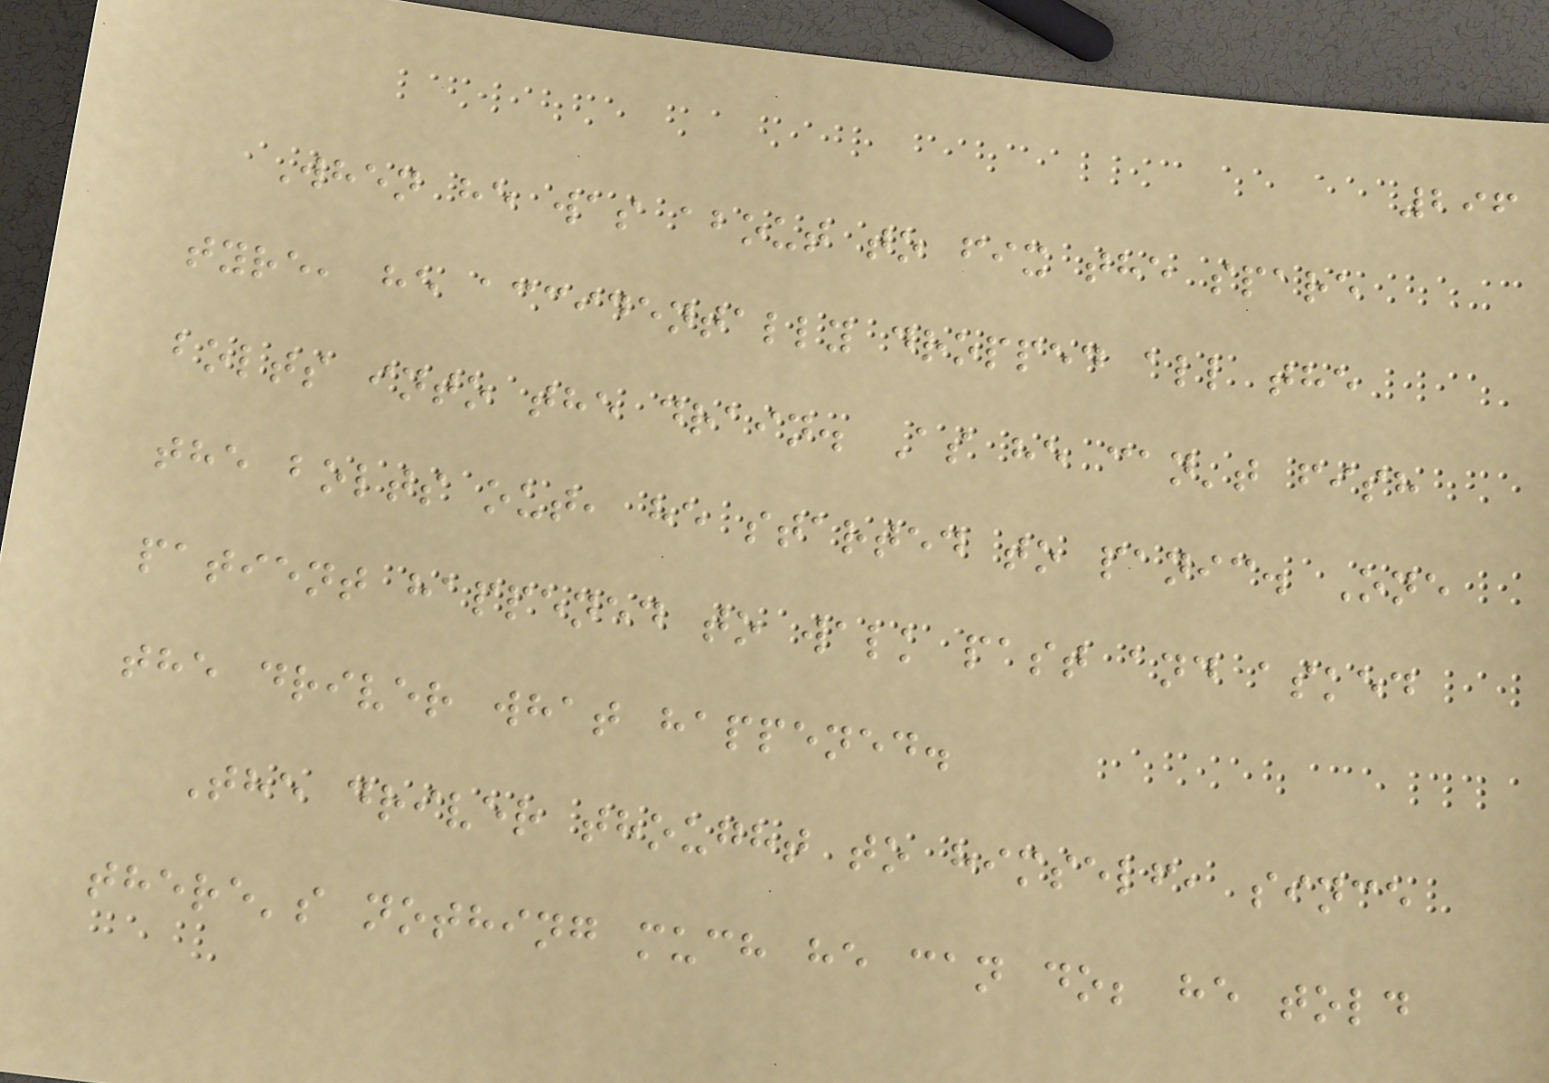296
When he was about to fix the spare
tyre, he accidentally dropped all the
bolts into the drain. As he can't fish
the bolts out, he started to panic. One
patient happened to walk past and asked
the driver what happened.
The driver thought to himself, since
there's nothing much he can do; he told
